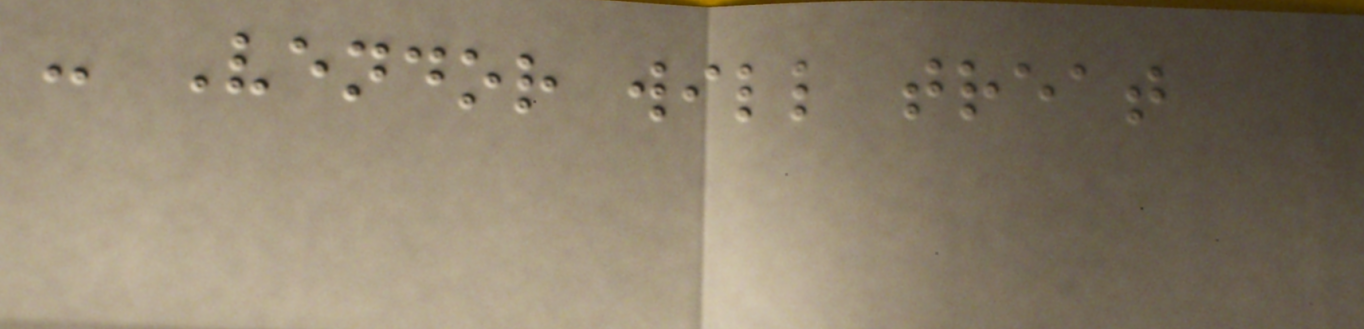- Vendor will treat
